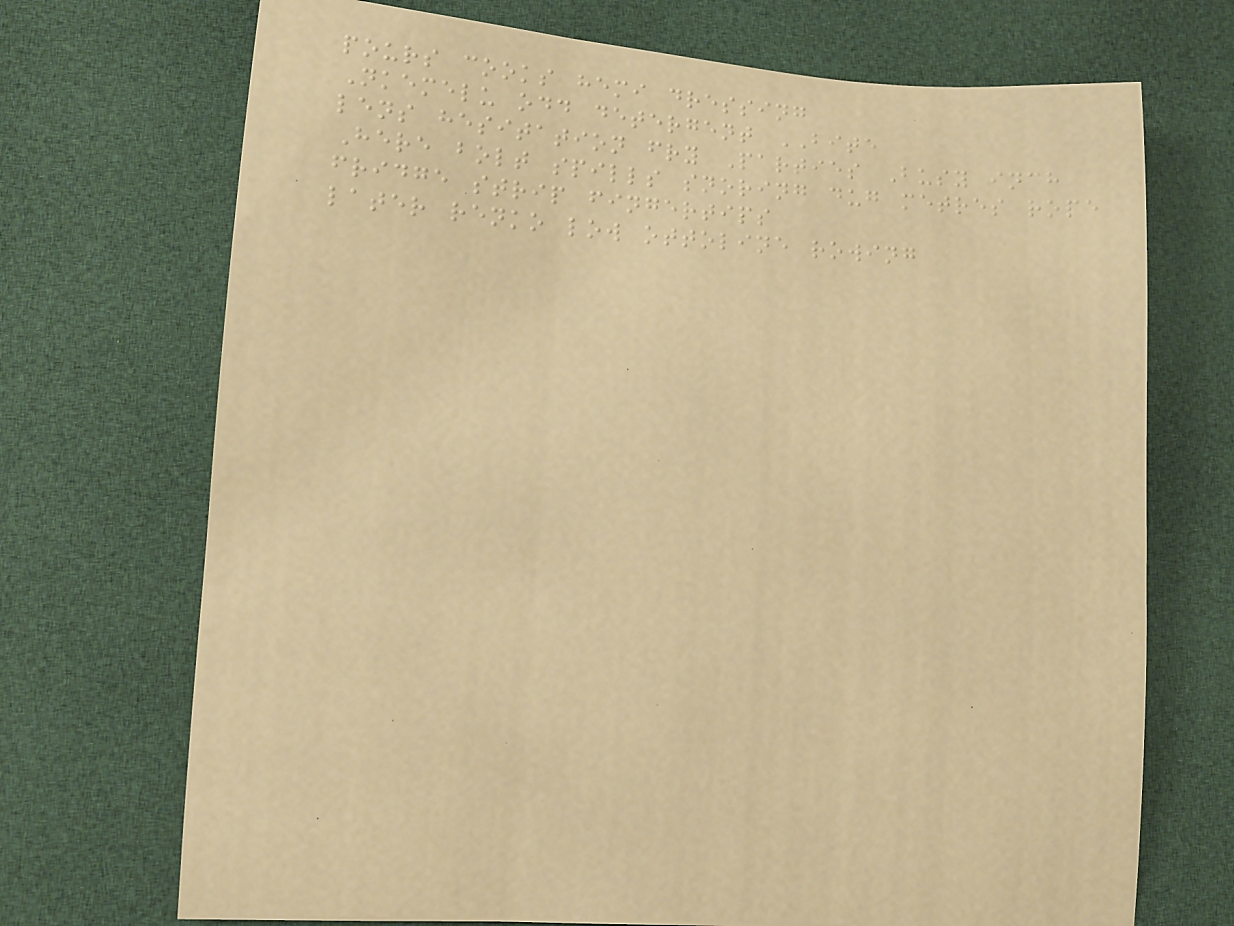pours cooks hemi dressing
Nkemelu odd detergent BITE
lens hesitation fry Parties Busy inch
Here bolt spills snoring dug metres rope
fridge strip fingertips
later renko low ottoline rowing
